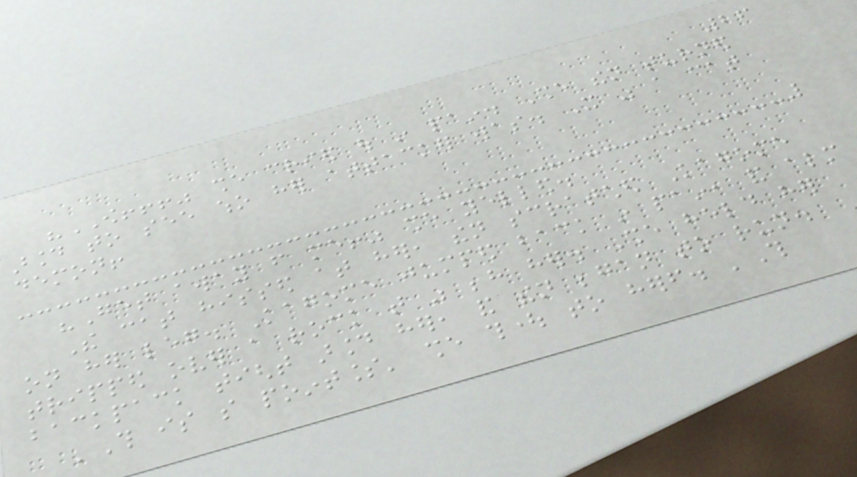26
"OW!!!" she cried out in pain. She then turned
around to see who her attacker was. It was a cat
demon!
"Get away from me!" she yelled.
The cat hissed at her, then scratched Kagome
on her leg. Kagome jumped back in pain, and almost
tripped over a rock that was behind her. She held her
backpack tight around her, and then began to run.
'This is so pointless' she thought to herself. 'This
